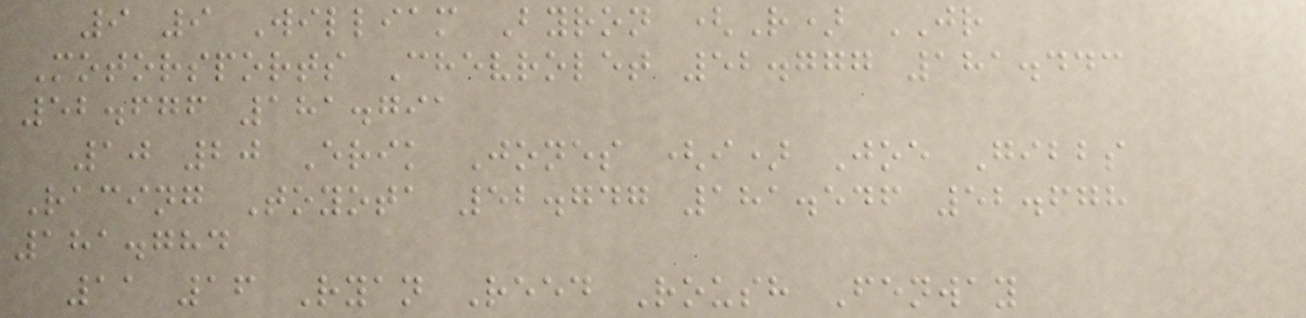9 9 William Byron (R) JR
Motorsports Chevrolet 52.777 181.443
52.676 181.791
10 20 Erik Jones (i) Joe Gibbs
Racing Toyota 52.747 181.546 52.678
181.784
11 16 Ryan Reed Roush Fenway
